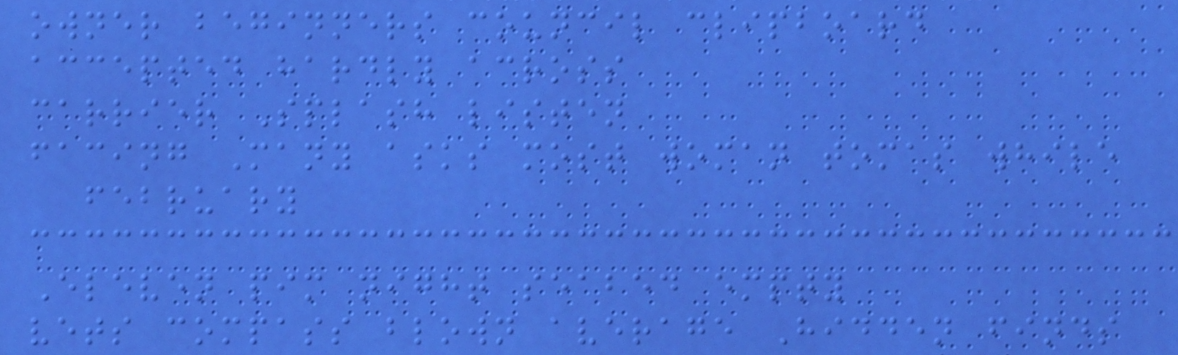owner beginners council clipboard
accepted hardly across
carrier Splash listen
facing Many asks most woman tomas while
february
Eleven pim night seabed empty
vets compass blown average Hidden finds
